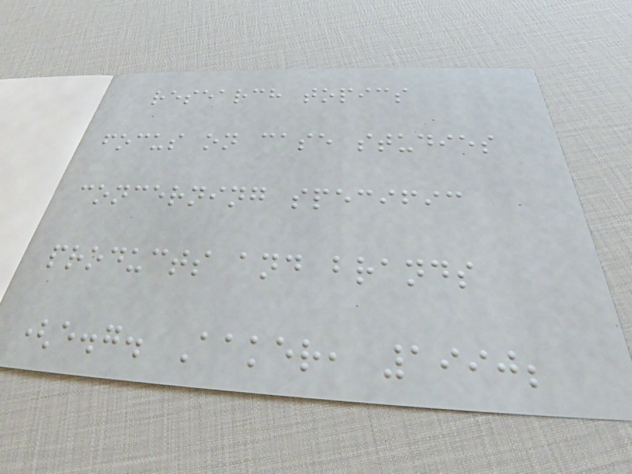research topics
focus on case studies
concerning specific
products and brands
(e.g. Aaker, 1990;
